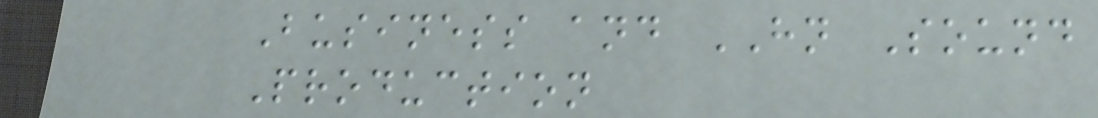Business and HN Sound
Production
